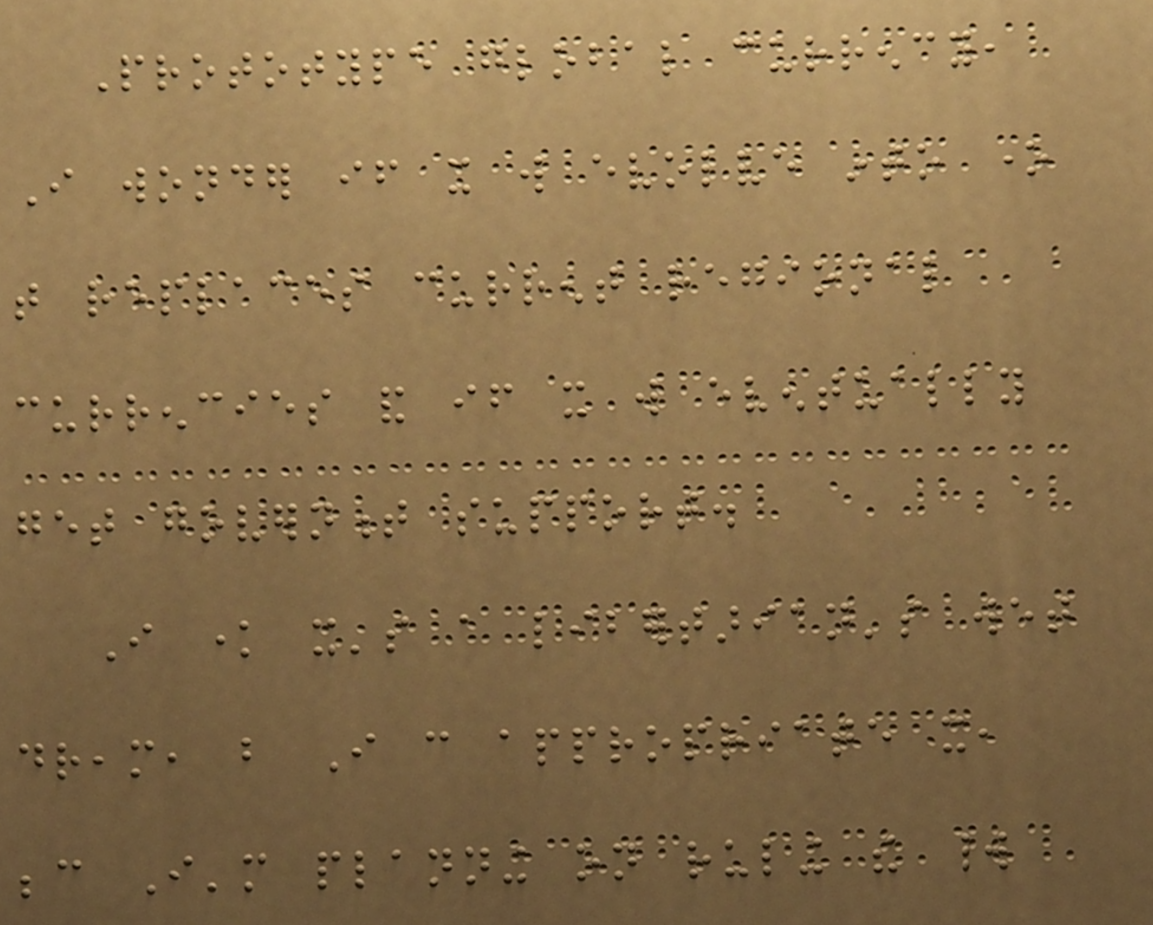Prototype global currency,
I wonder if it will evolve into one
that replaces current regional
currencies and if it will eventually
get government support.
I know it's a libertarian's wet
dream, but I can appropriate it,
because I'm planning on ruling the world
